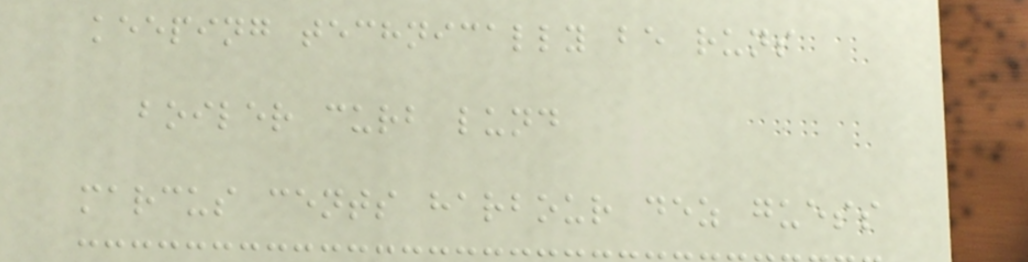keeping technically be runs
boiler curb lund
marcus cents harbour dez guess
